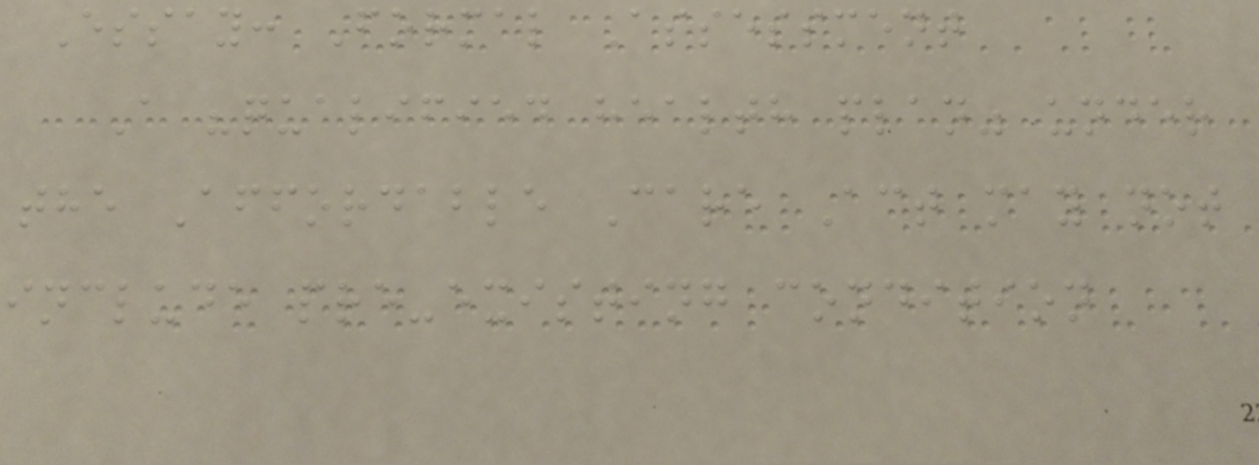Essay: Formal Assessment
A "qualified health plan" under
the Affordable Care Act may not
include pre-existing condition
